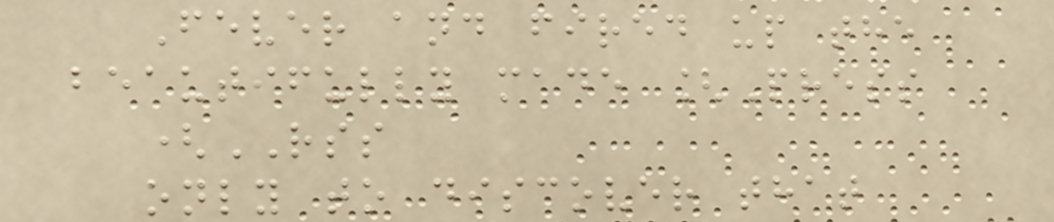Fever and fired up the
beautifully made [Press
(RSS
only to discover that
